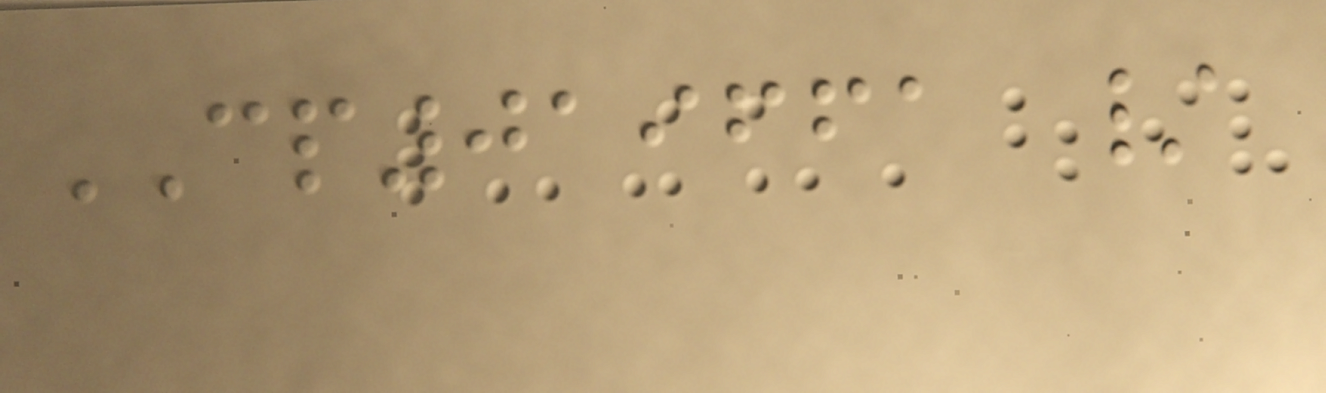CP019661 /
